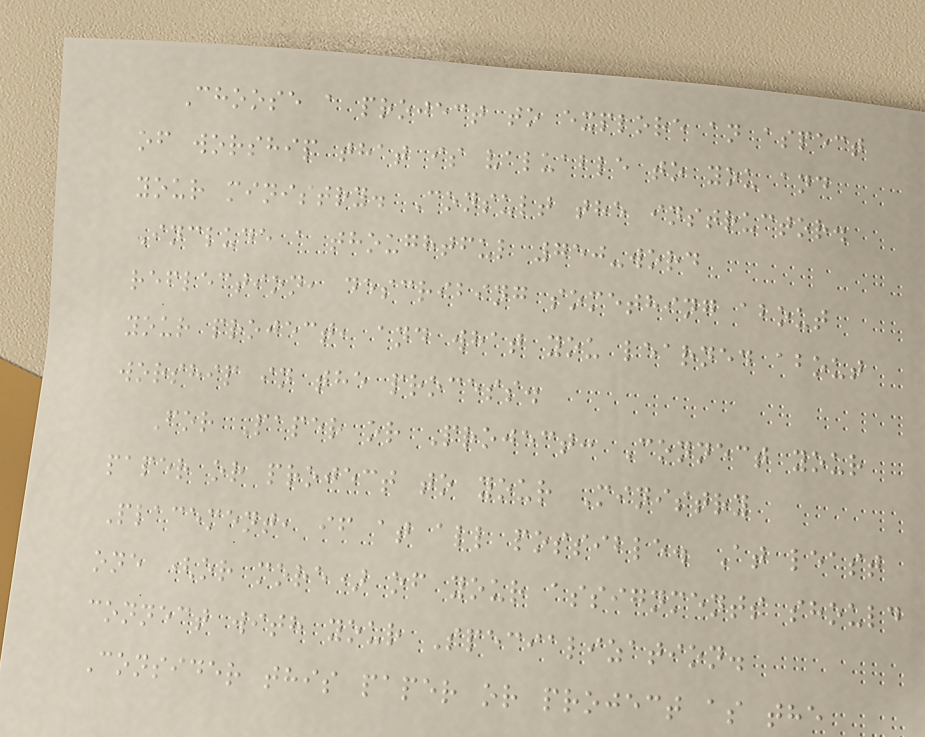Choose a project to explore an aspect
of worship that is valuable to you and
your ministry. Consult the instructor.
Include a thoughtful 750-word
reflection, describing something about
your project, and what you learned about
worship in the process.
For Paper or Project: Connect your
paper or project to your Ministry
Placement, if at all possible. At least
one (or more) of your assignments should
connect with your Specialization.
Consider this paper or project as the
